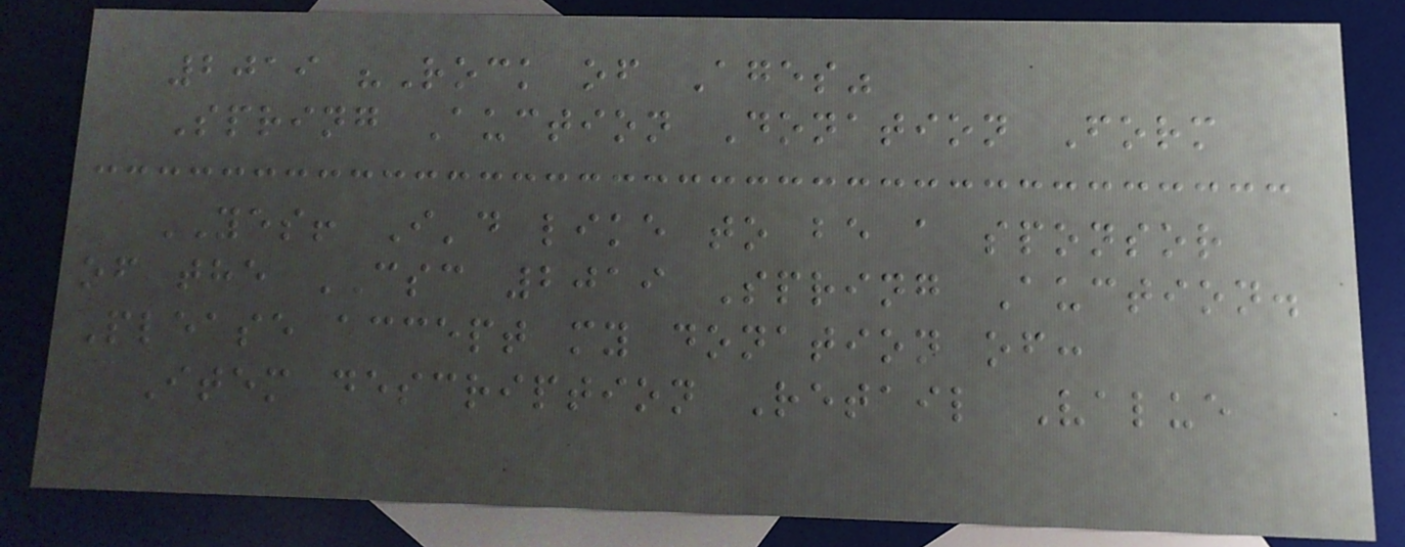2019 "Rock of Ages"
Spring Auction Donation Form
YES! I'd like to be a sponsor
of the CSC 2019 Spring Auction.
Please accept my donation of:
Item description Retail Value
